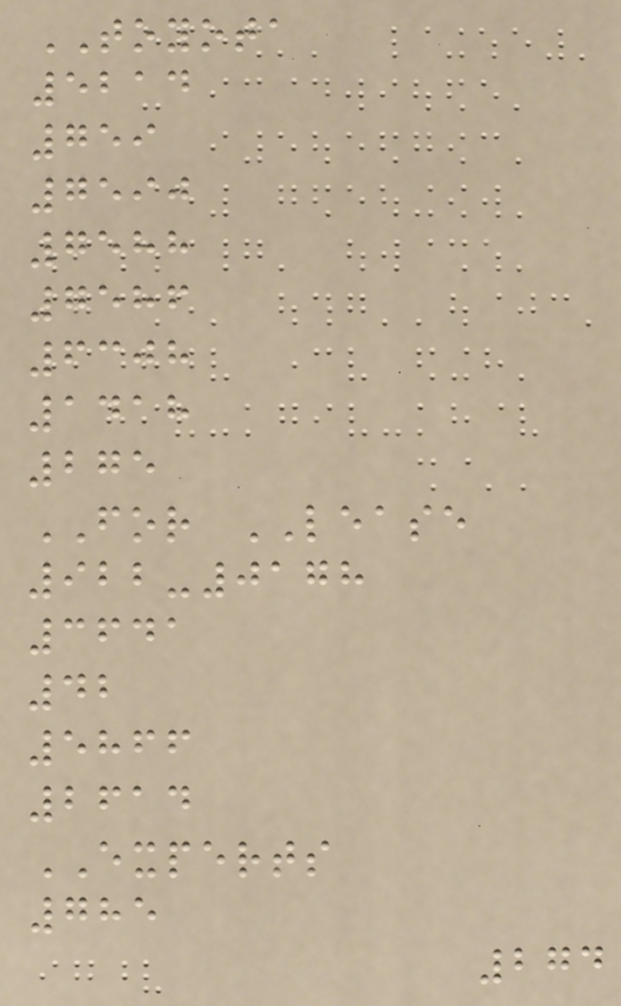TOYOTA
5214
759
7590
7588
7586
6308
1418
275
FOR LEASE
922-0178
3641
42
5866
2614
EXPERTS
785
274
